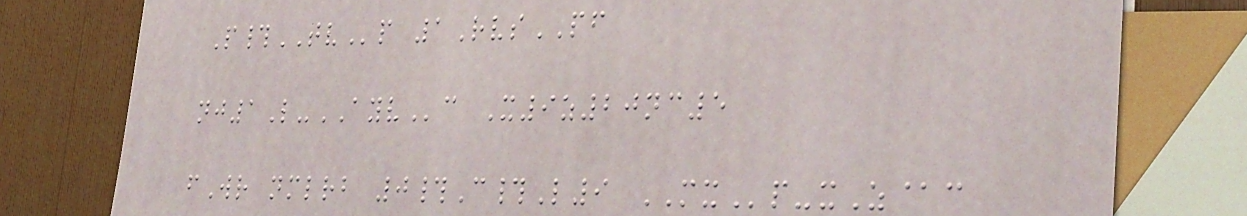P#TVp 1RvsPF
nj1L-AYVc X9z20nc5
fWr nmlrb 0#C#L9 MXp-xZ@c
